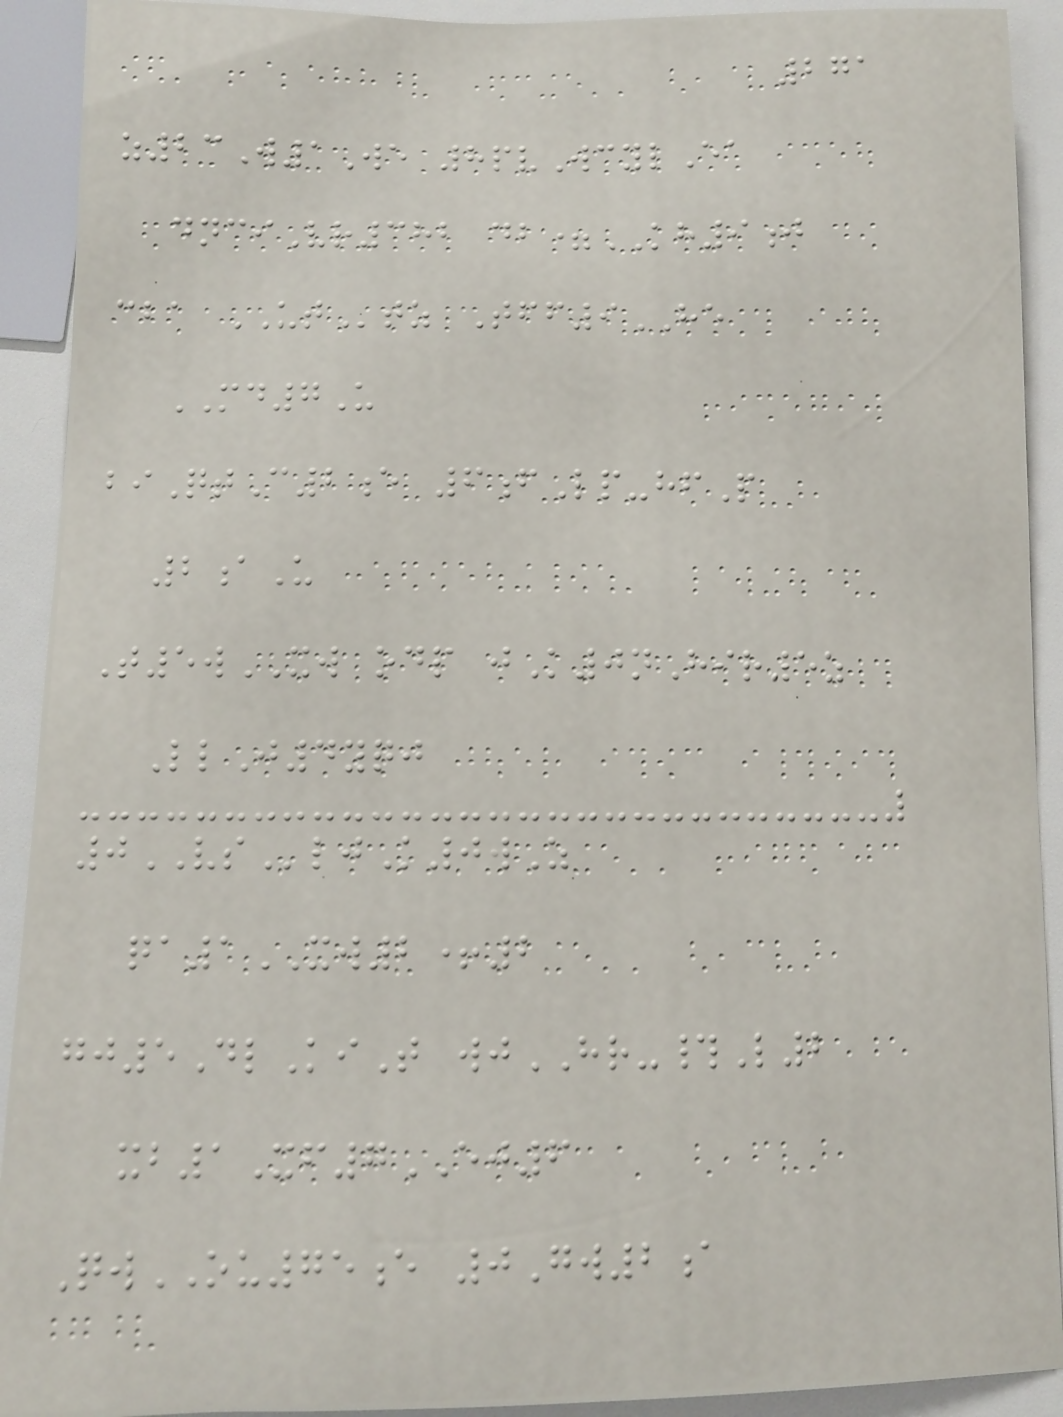271
z23W1We 8pvWcylEa
dnciVr382 db=KH9j
cba UTtz Tff9HE
MD7U
biQtC2e 6fLp-hfP
2aU
T5wXW odp jK0nHir5z
LlJ4yqj
0VSljK0wZ
qa1XW2+2
gj5DlKiT wjHR-#L2
xb1Xf7EJ6
QwOU75e 0Gw2a
